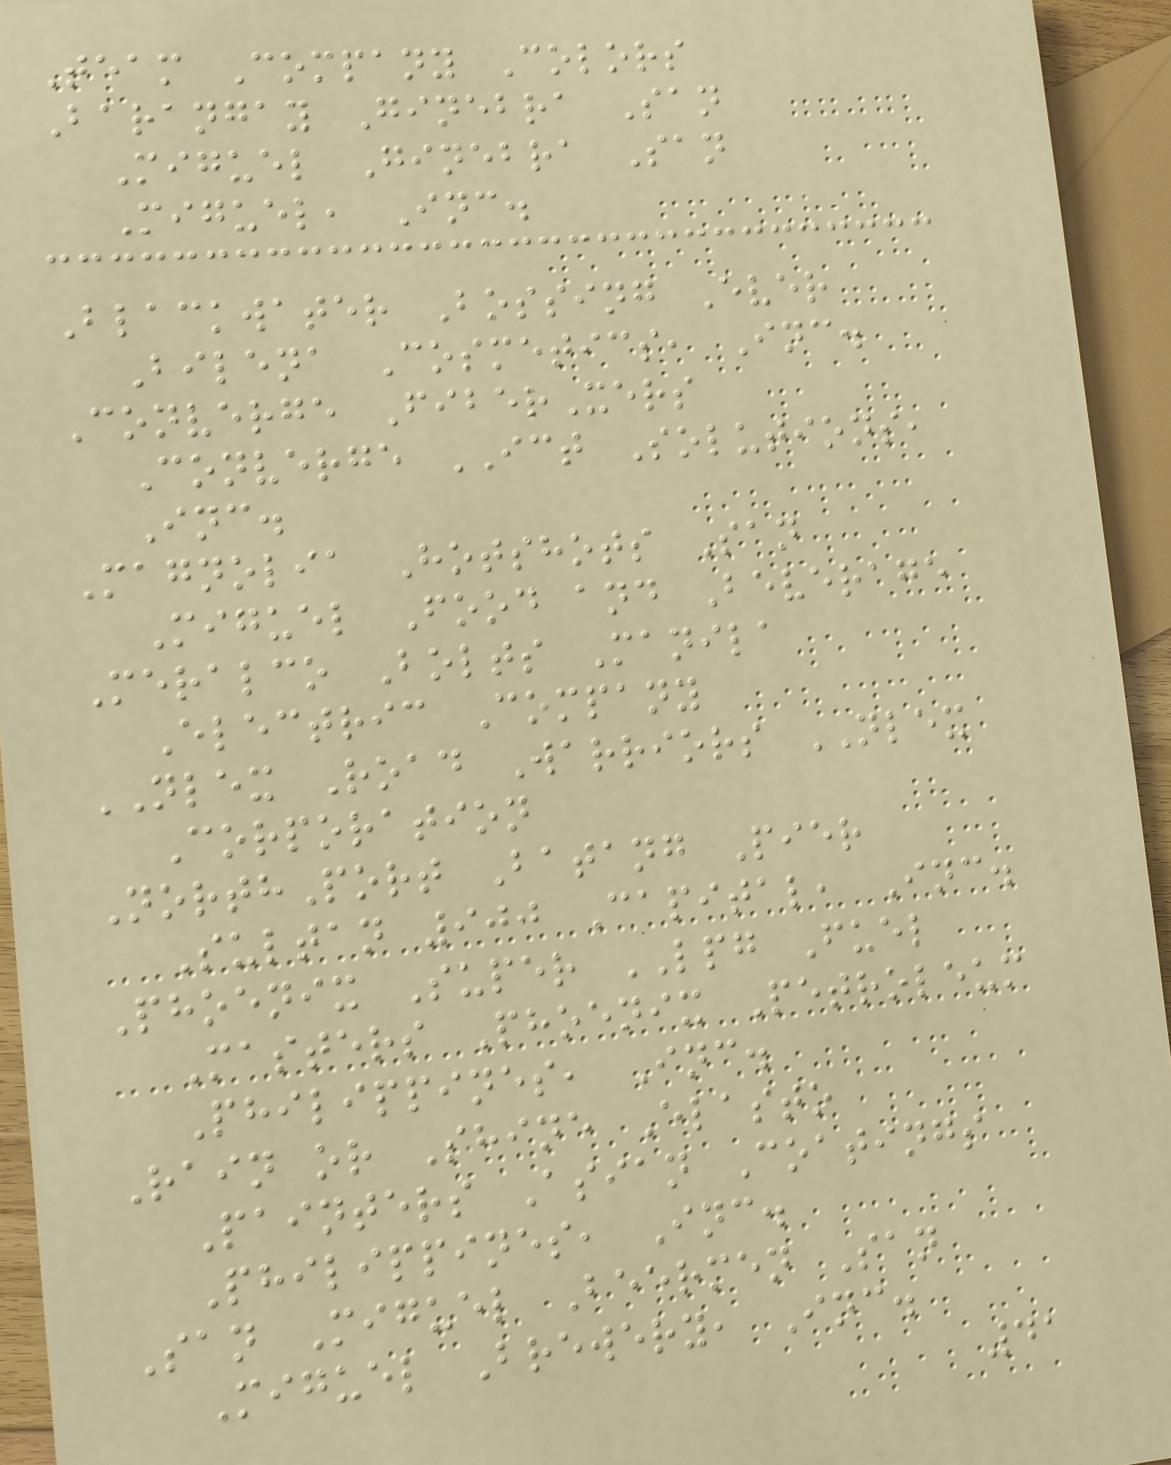Team Company Colors
Barangay Ginebra San
Miguel Ginebra San
Miguel, Inc.
Blackwater Bossing Ever
Bilena Cosmetics, Inc.
Converge FiberXers
Converge ICT Solutions,
Inc.
Magnolia Hotshots San
Miguel Food and Beverage
Meralco Bolts Manila
Electric Company
NLEX Road Warriors NLEX
Corporation
NorthPort Batang Pier
Sultan 900 Capital, Inc.
Phoenix Super LPG Fuel
Masters Phoenix Petroleum
Philippines, Inc.
Rain or Shine Elasto
Painters Asian Coatings
Philippines, Inc.
San Miguel Beermen San
Miguel Brewery, Inc.
41
